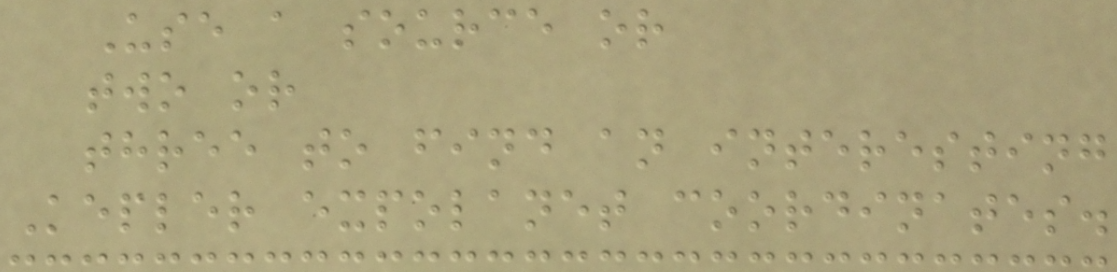Use a source or
two or
three to find an interesting
Kepler expolanet coordinates.
